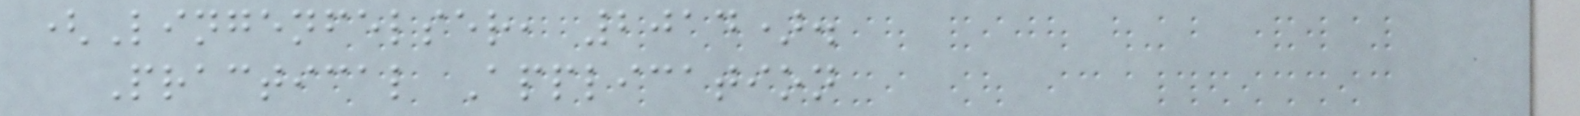(Lingenfelser, 2014).
Practical Application
